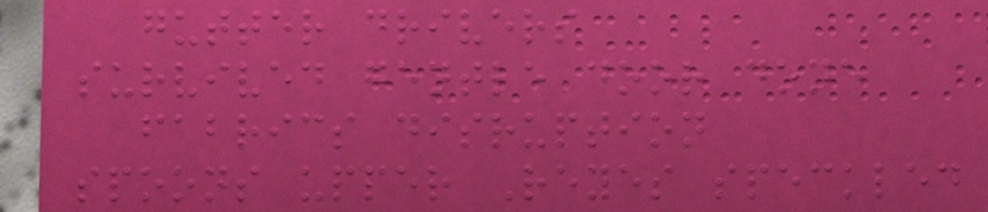gutter drivers
survived gentle door done
fabrics disruption
spoons upper Reyes speckled
